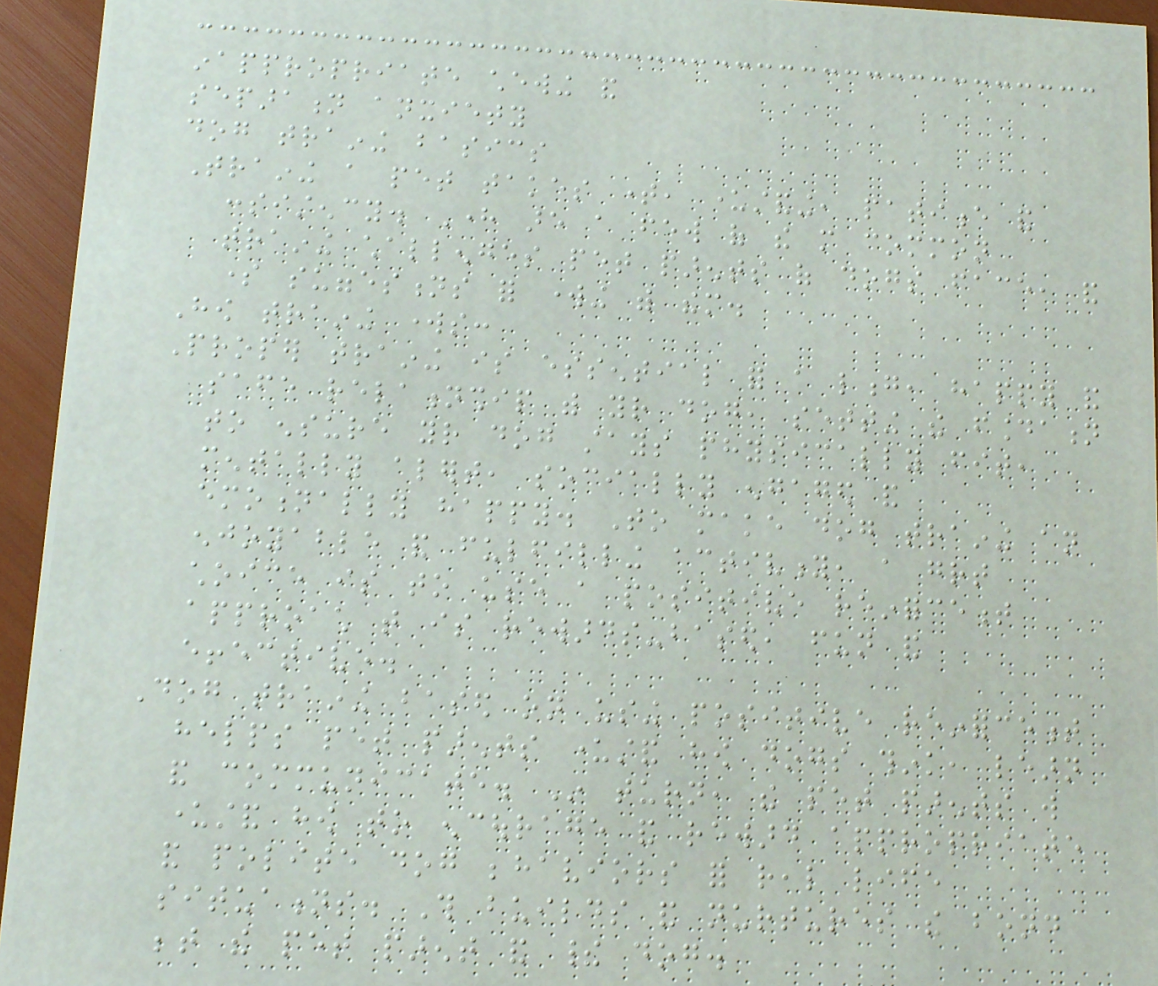inappropriate chewing and
separation anxiety
dog training basics
Training a pet takes time, understanding, patience and
consistency. Here are a few of the more common
training challenges pet parents of dogs face, and
some suggestions for working with them.
How training works:
Proper training is essential for a long, happy and
safe relationship with your dog, setting the foundation
to ensure your dog stays physically fit,
mentally alert, socially engaged and
emotionally happy. To make dog training an
enjoyable and fulfilling activity, a great
choice is to use a positive reinforcement
approach that is rewards-based, fun and
effective.
Dog training based on using positive reinforcement
helps pet parents understand how dogs think, learn
and communicate. In turn, the pet parents will
understand how to encourage and reward appropriate
and polite dog behaviors for real life
situations. This builds and nurtures the bond
between the pet parent and their dog.
